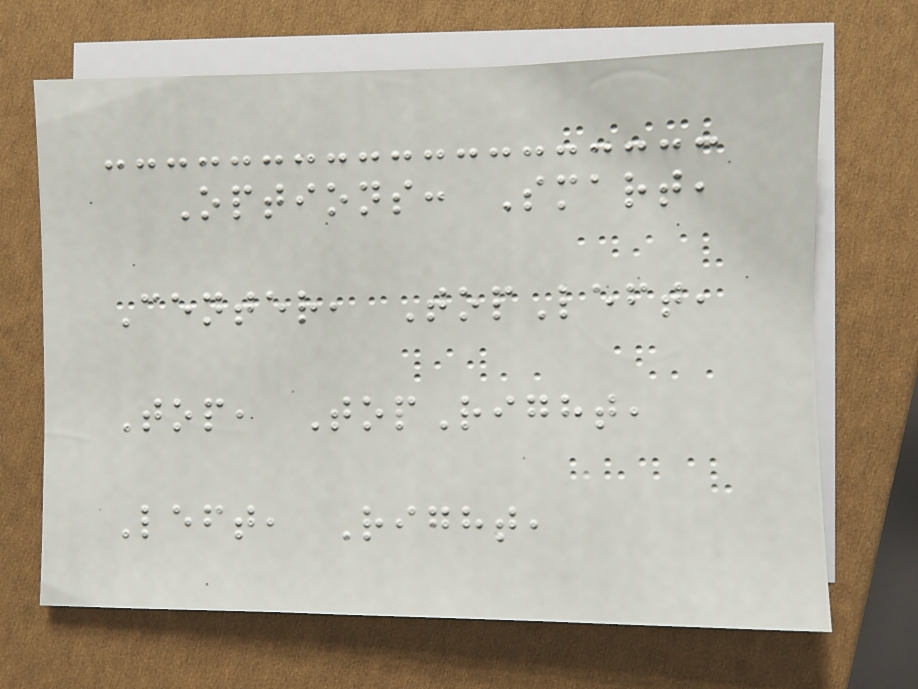Options: Smart,
Center, TopLeft,
Top, TopRight,
Left, Right,
